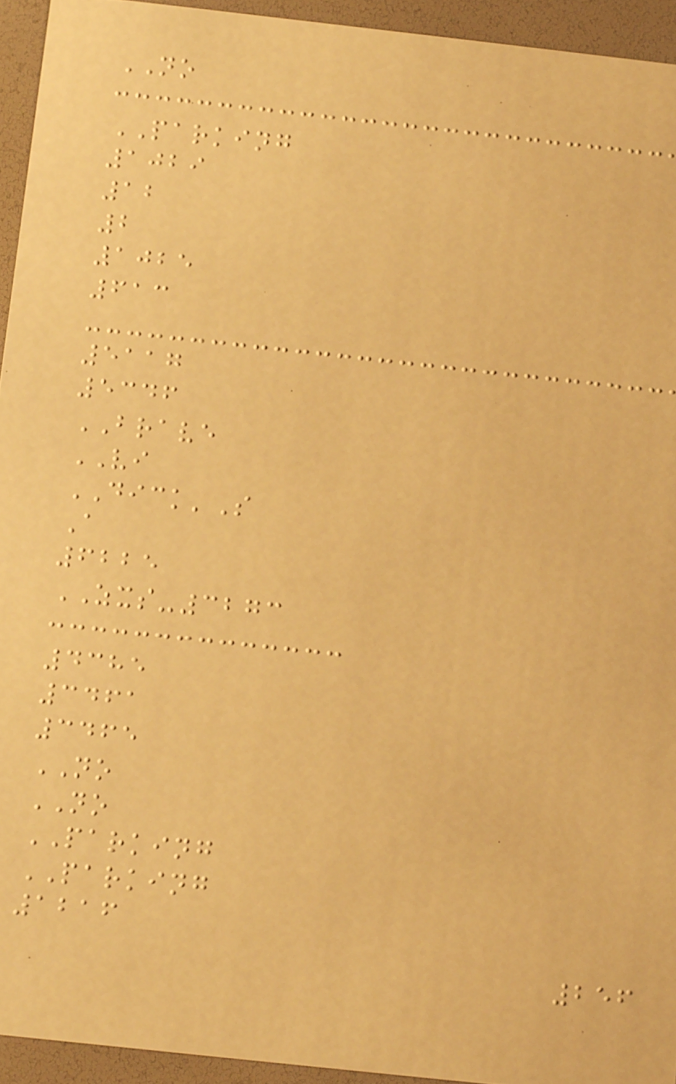NO
PARKING
1029
12
2
1025
613
5117
5346
BRAVE
VI
DICK'S
A
6225
ZXS-3273
4385
3461
3465
NO
NO
PARKING
PARKING
1216
256
